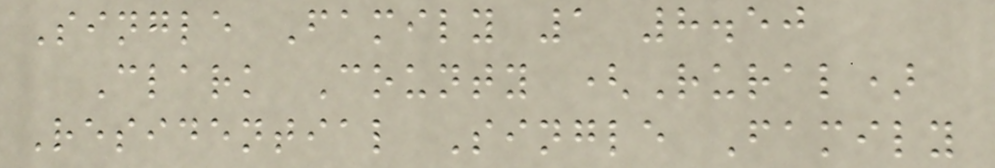Single Family 1 8.50
Clark County (Rural)
Residential Single Family
